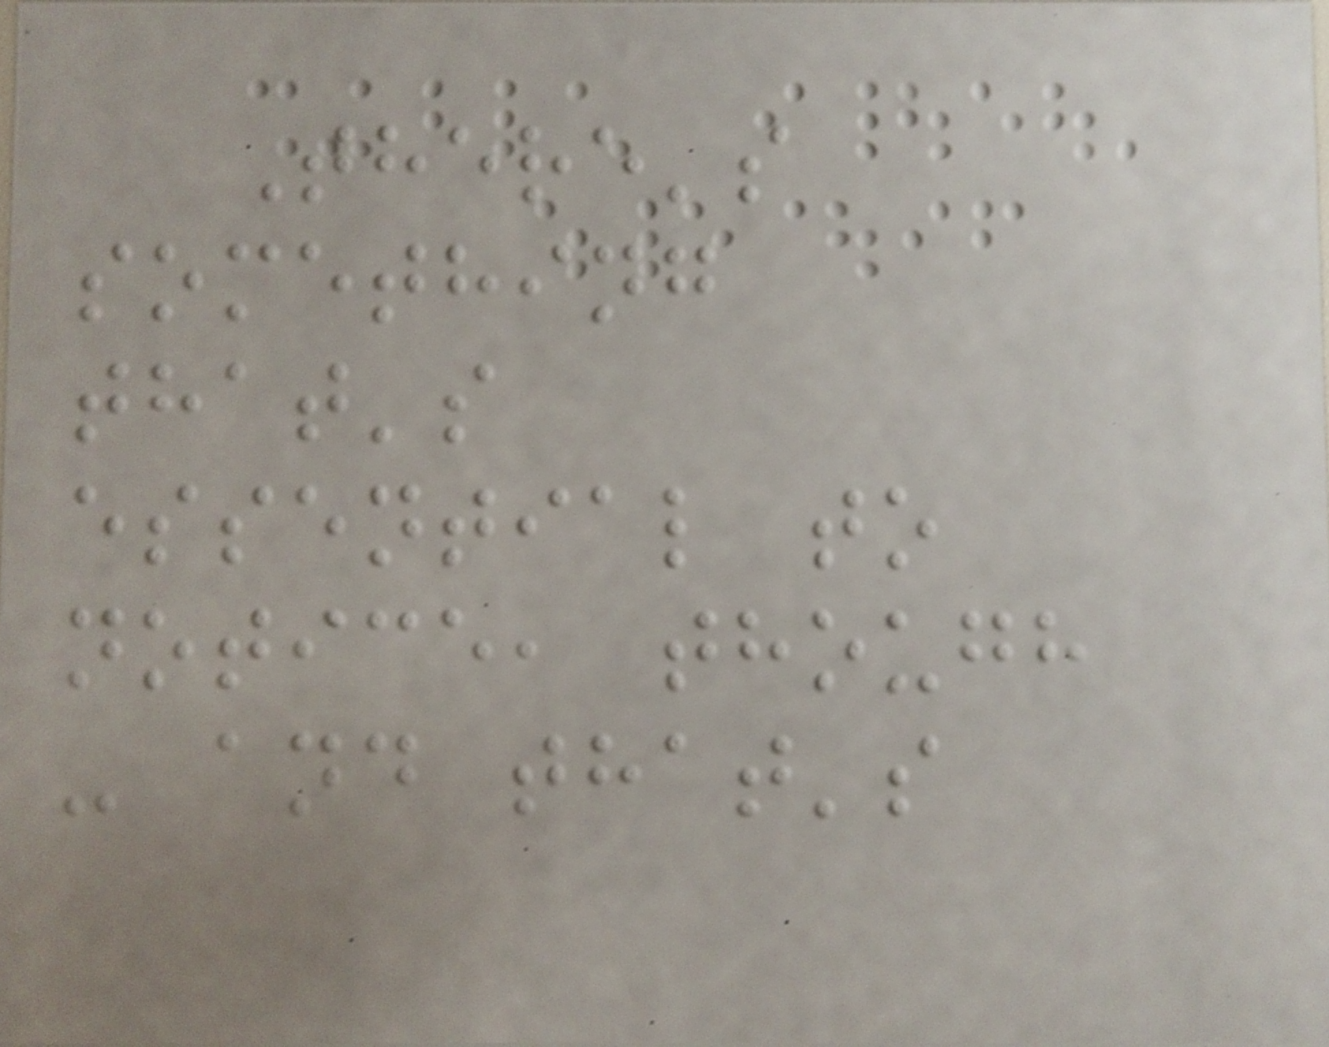There's
something
that's
essential to
notice, though
- and that's
